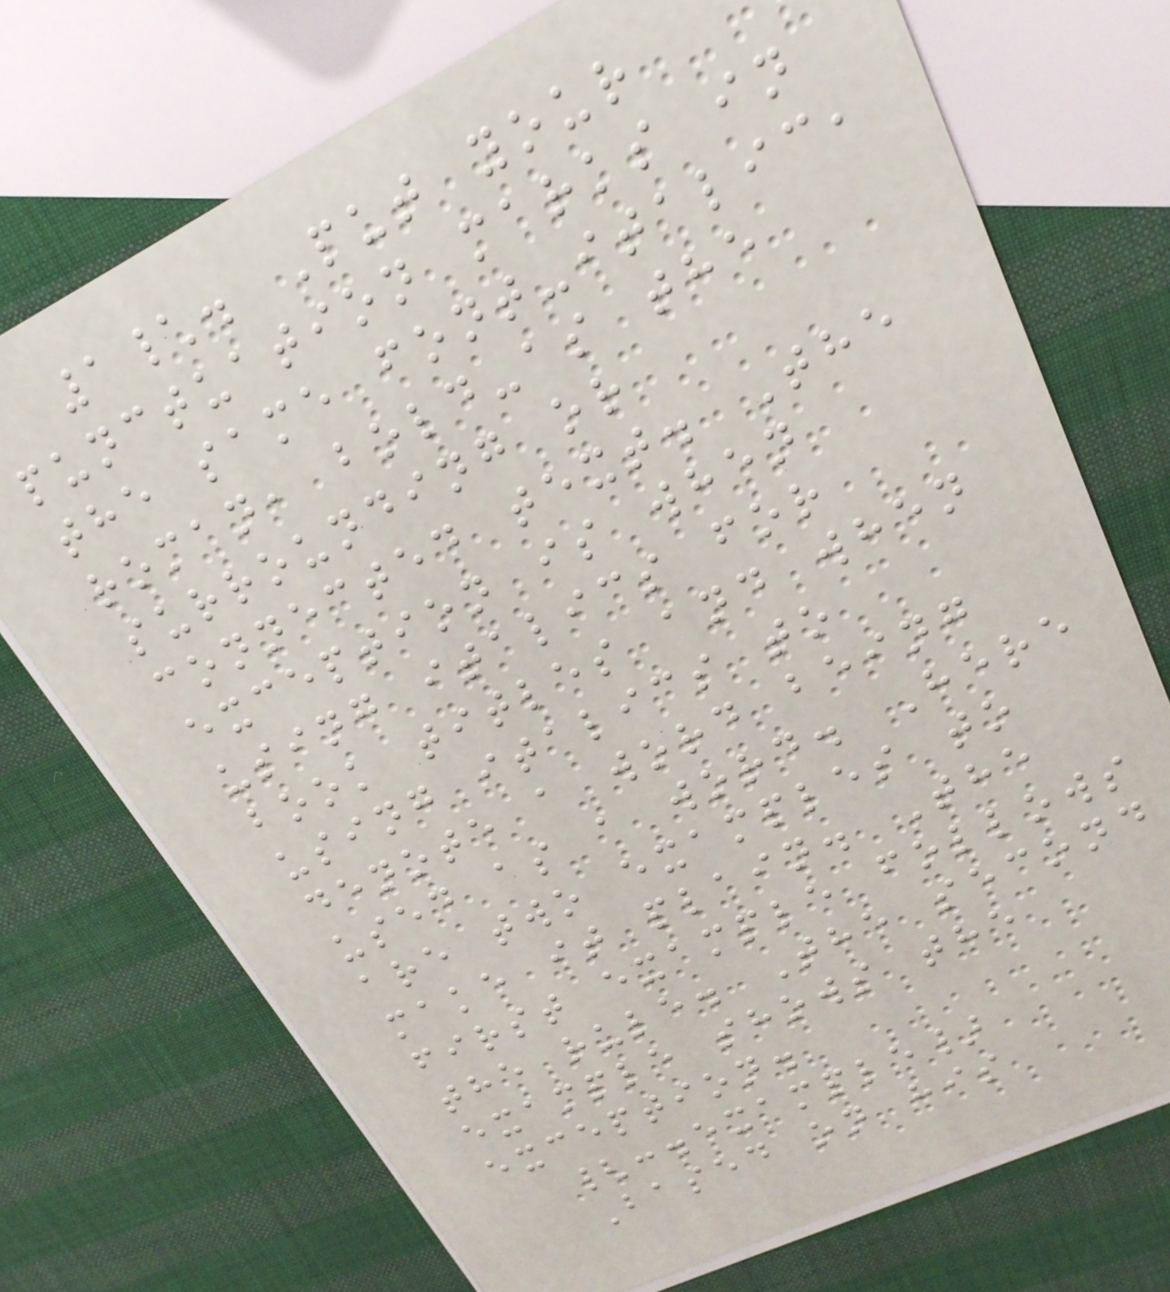1\. Put your
punctuation marks in
the same font-italic,
roman, bold-as the
surrounding or
connected text. The
exception is when
using italics for
book titles and when
using italics to
denote a word being
used as a word. Here
are two examples to
make it plain. The
first example follows
the rule. The second
example shows the
exception.
{:.example}
Based on his
